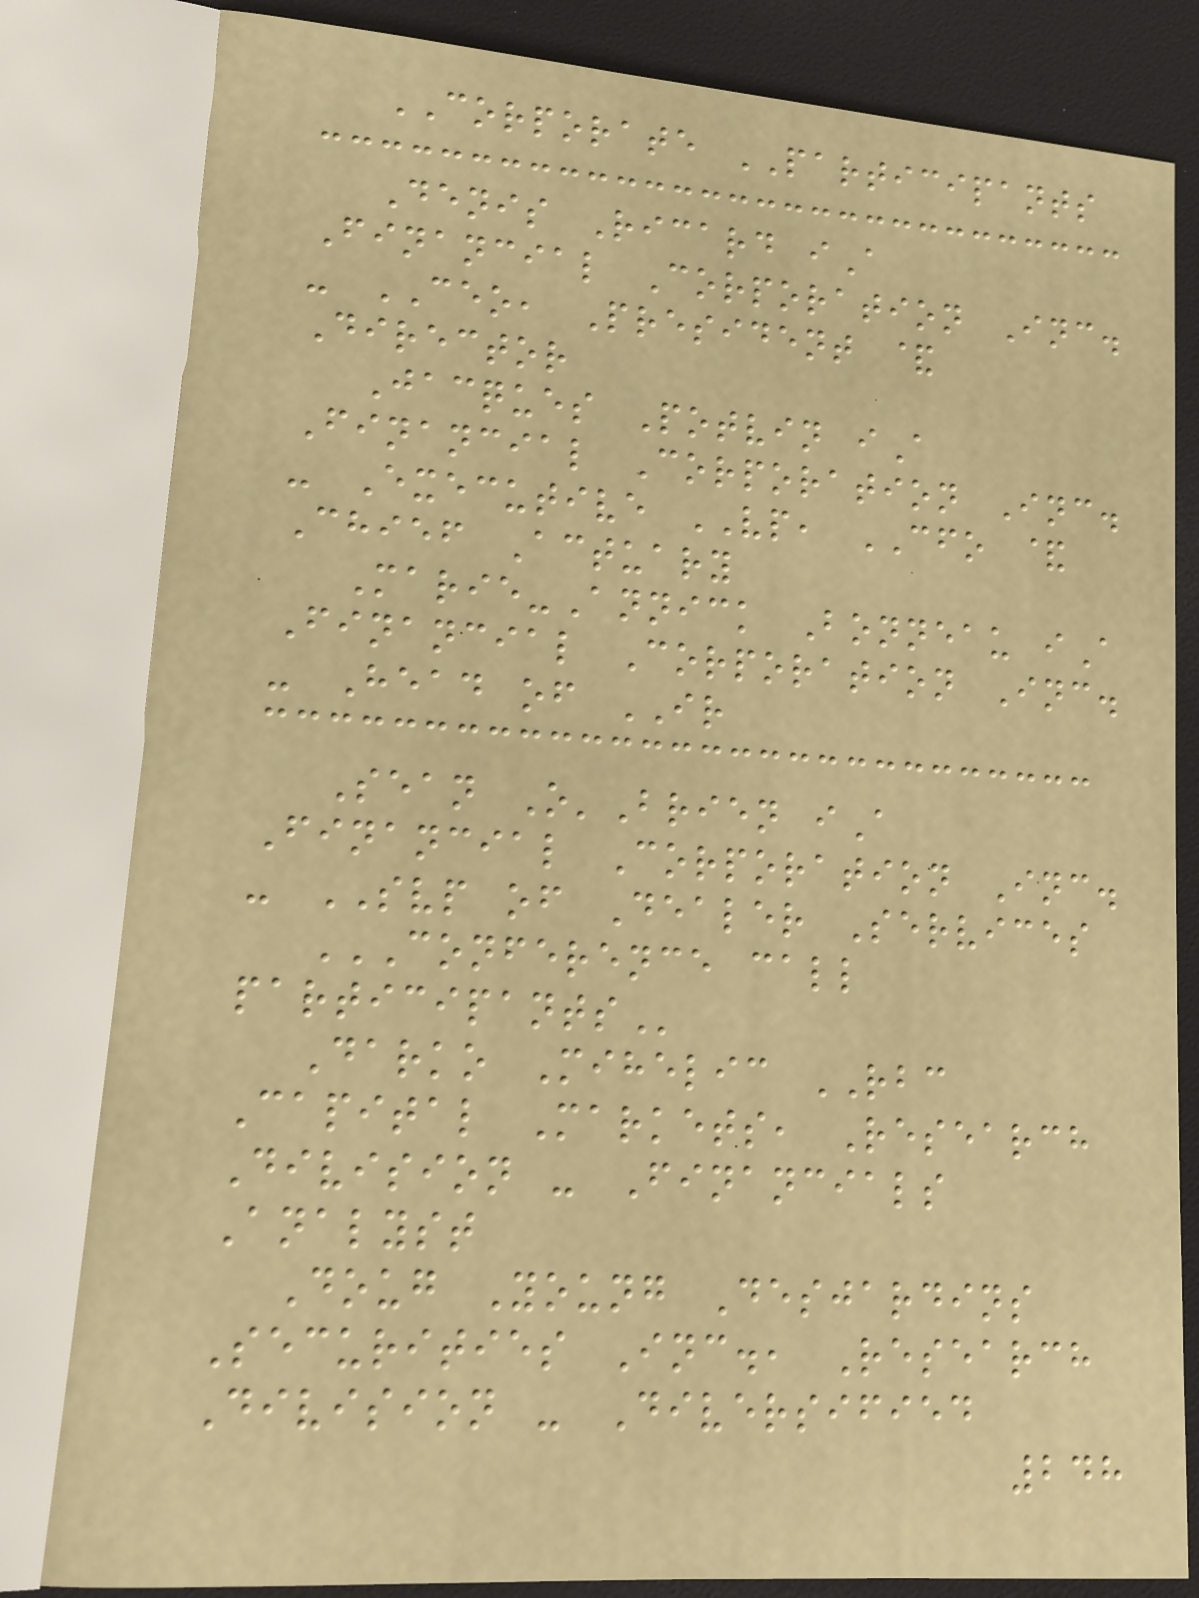CORPORATE PARTICIPANTS
Denis Ricard iA
Financial Corporation Inc.
- CEO, President &
Director
Jacques Potvin iA
Financial Corporation Inc.
- Executive VP, CFO &
Chief Actuary
Marie-Annick Bonneau iA
Financial Corporation Inc.
- Head of IR
Sean O'Brien iA
Financial Corporation Inc.
- SVP of Dealer Services
CONFERENCE CALL
PARTICIPANTS
Darko Mihelic RBC
Capital Markets, Research
Division - Financials
Analyst
Doug Young Desjardins
Securities Inc., Research
Division - Diversified
248
